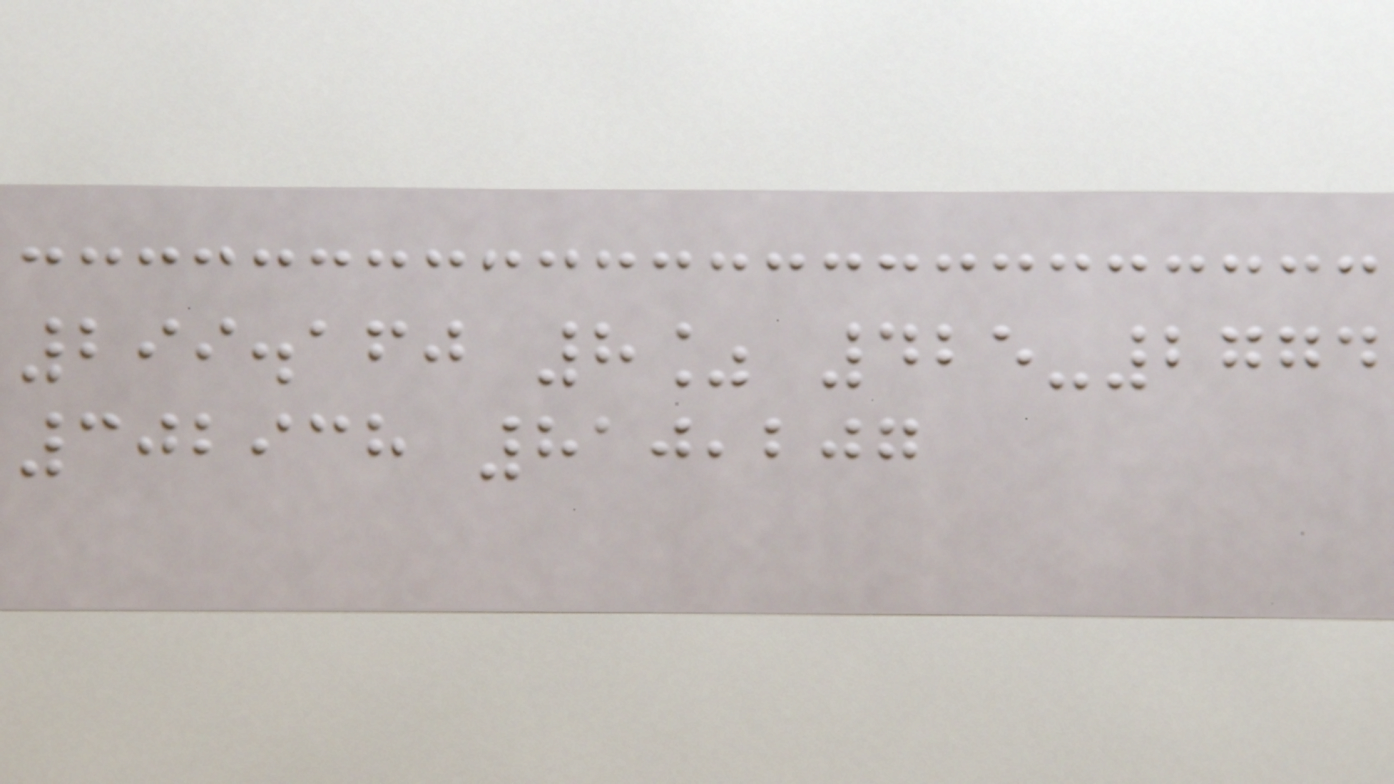299.160 8% 425-2774
302938 810,207
